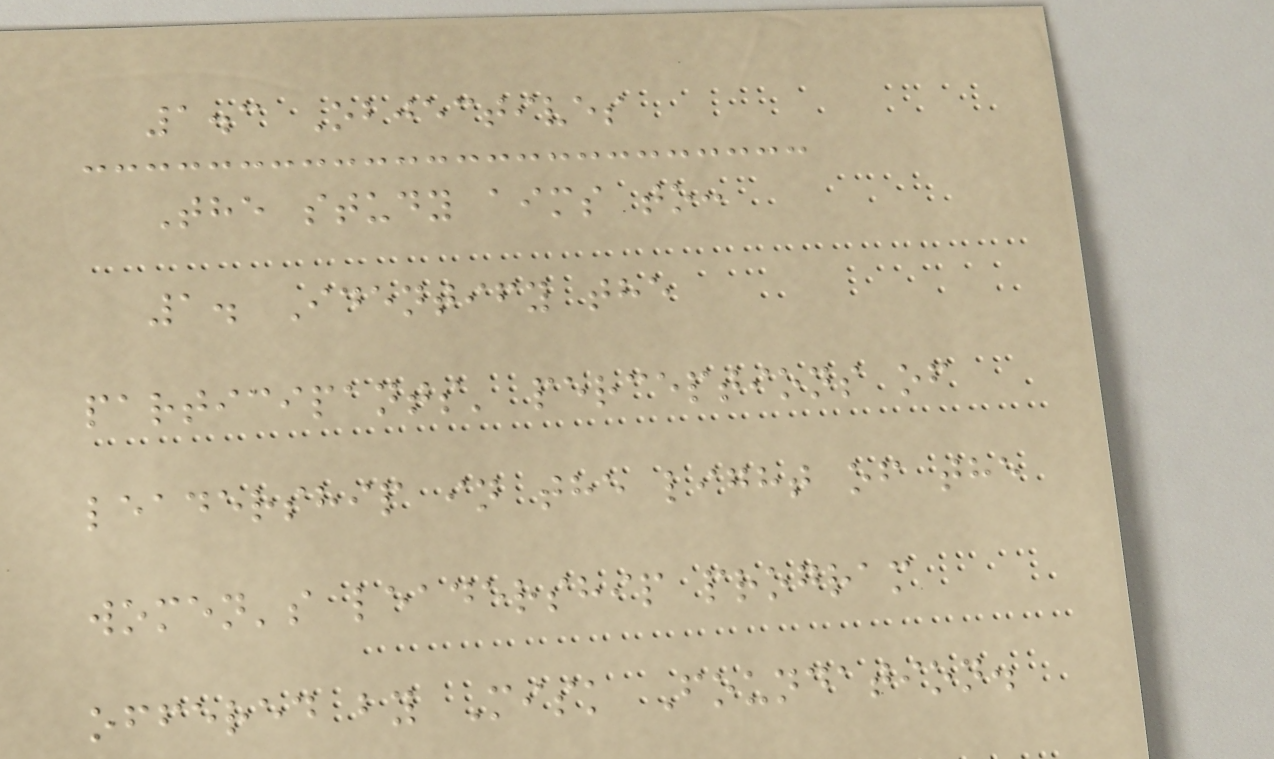1.3 Objectives
The study aims to:
1. Identify the
participants' perceptions of
leadership in the light of the
women's leadership program
offered by Misk Foundation.
